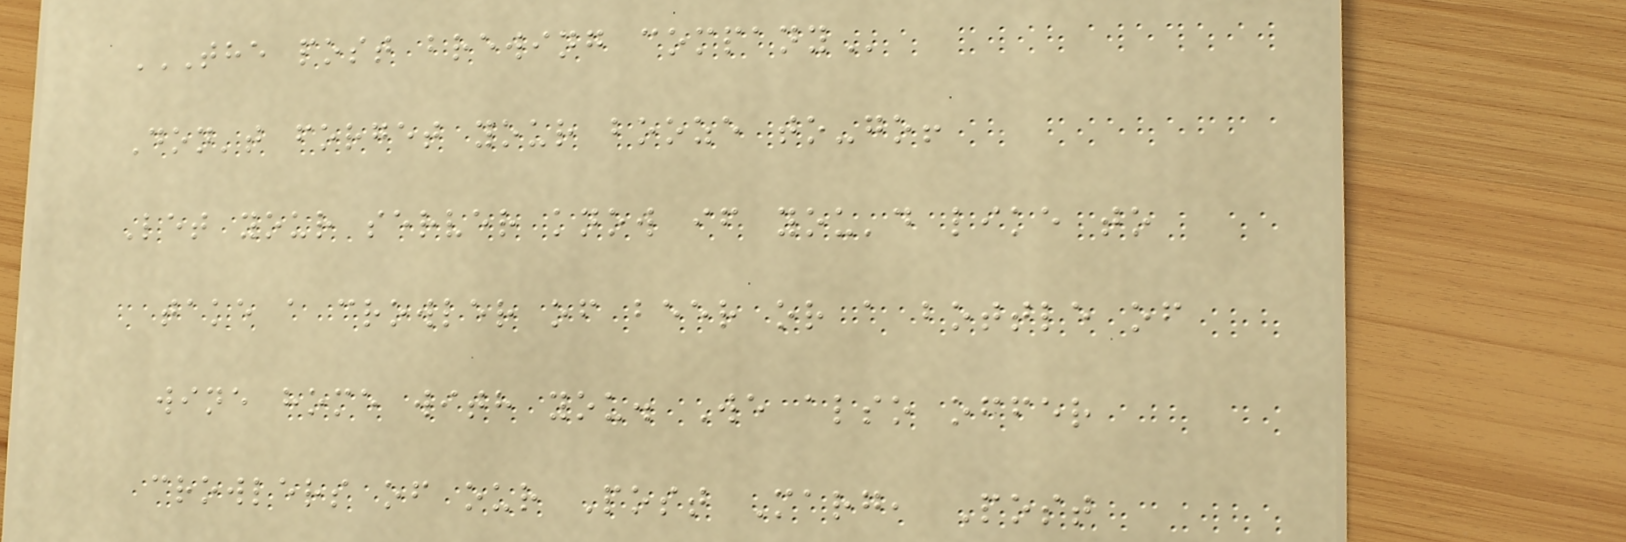THE POST BREWING COMPANY
Don't forget your booze to-go!
Let your server know if you'd like to
take a crowler of beer or a bottle of
wine home with you. We also offer
crowlers of our Post Marg, Post
